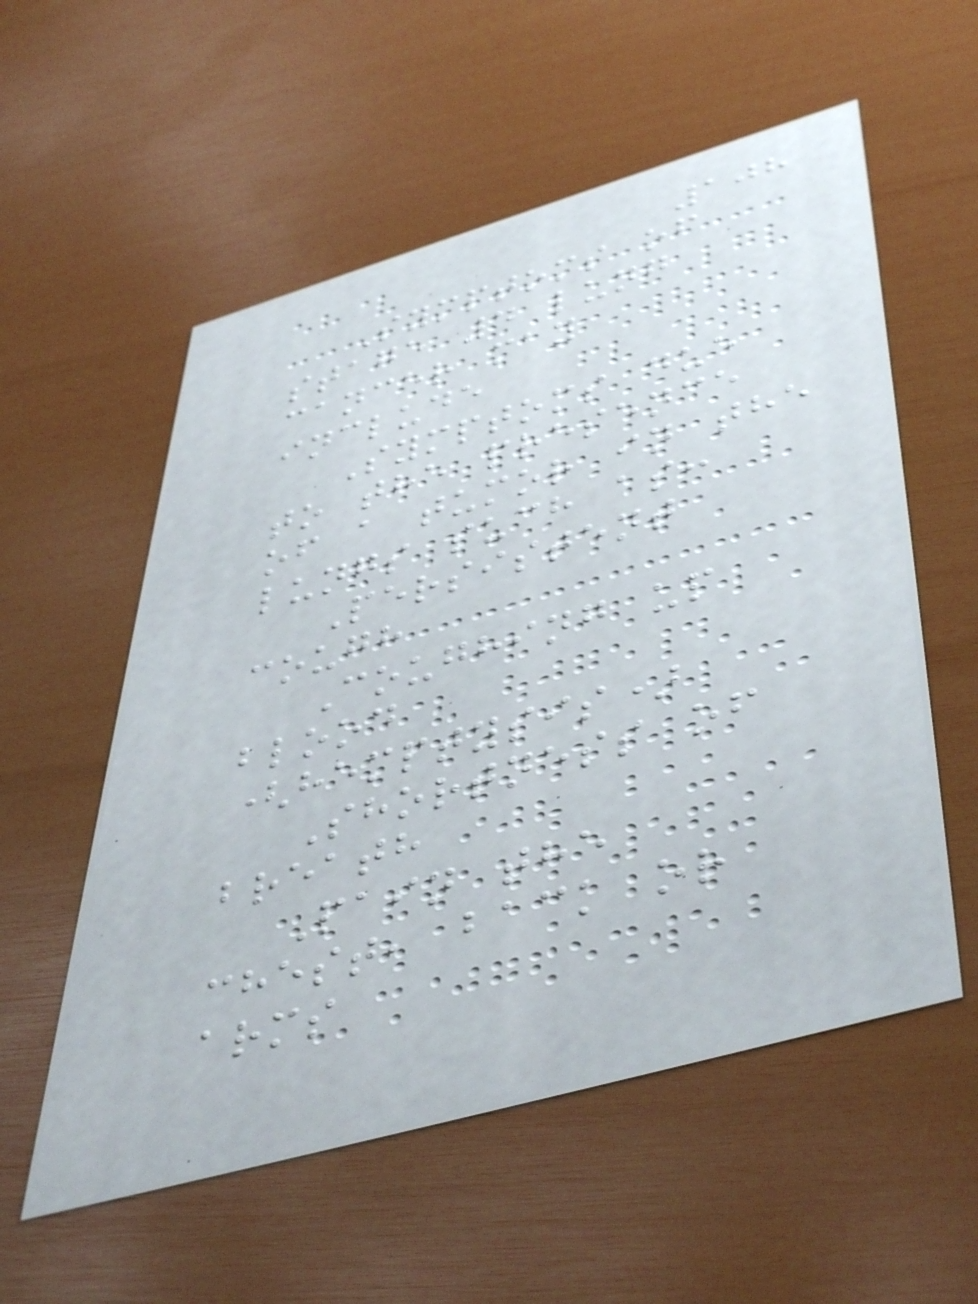108
Symptoms of
stage 4 lung
cancer may
include
Symptoms due
to the presence
of a tumor in the
lungs such as:
Persistent
cough
Coughing up
blood
(hemptysis)
Shortness of
breath
Pain the
chest, back or
arms
